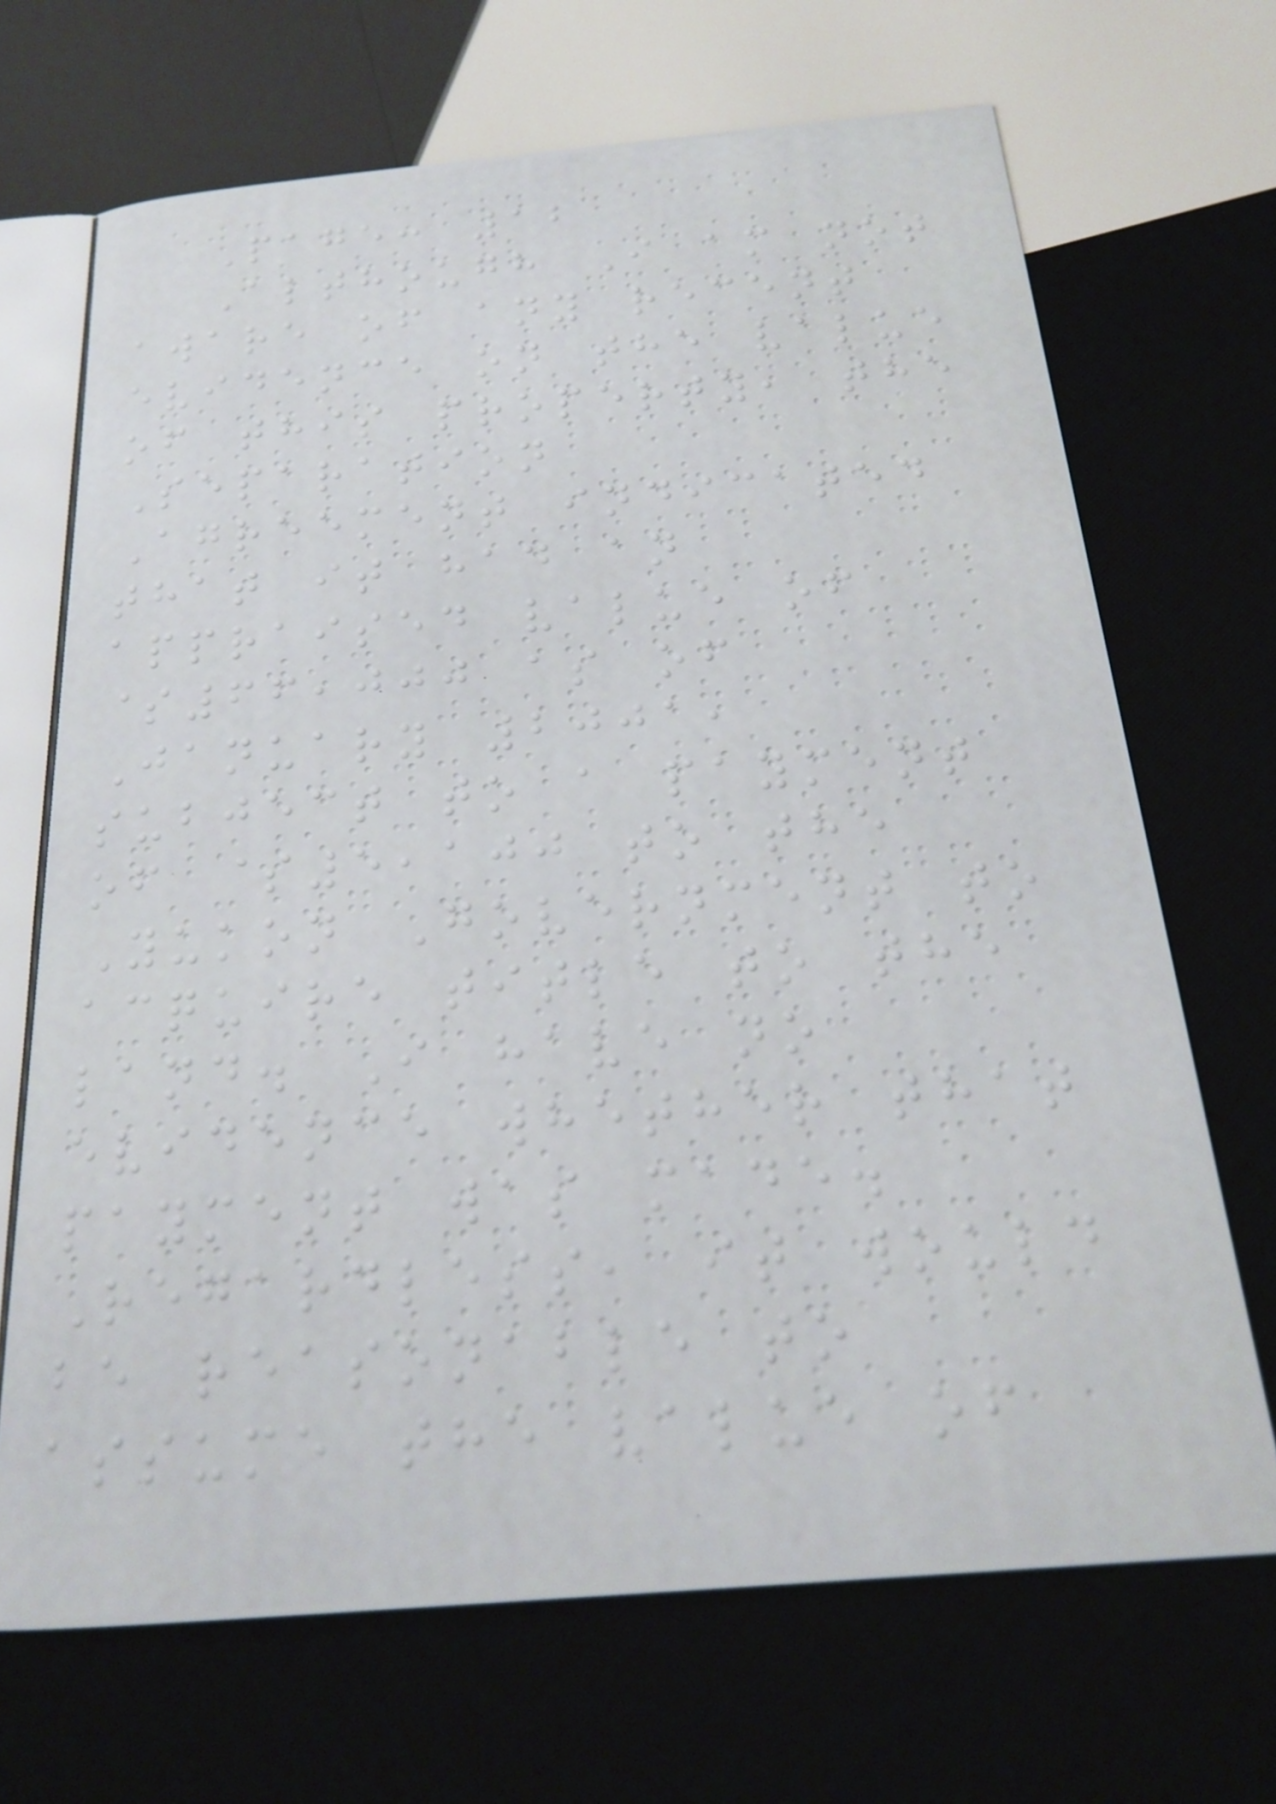Page: 12
Although I am not
aware of any recent
evidence on the value
of this property, the
Separation
Agreement indicated
that it had an
appraised value of
$66,000 as of
January 2001,
subject to a payment
of $5,100 to the
Yukon Government to
acquire title to the
land. I have no
evidence whether that
payment was made.
Regardless, it would
be reasonable to
assume the value of
